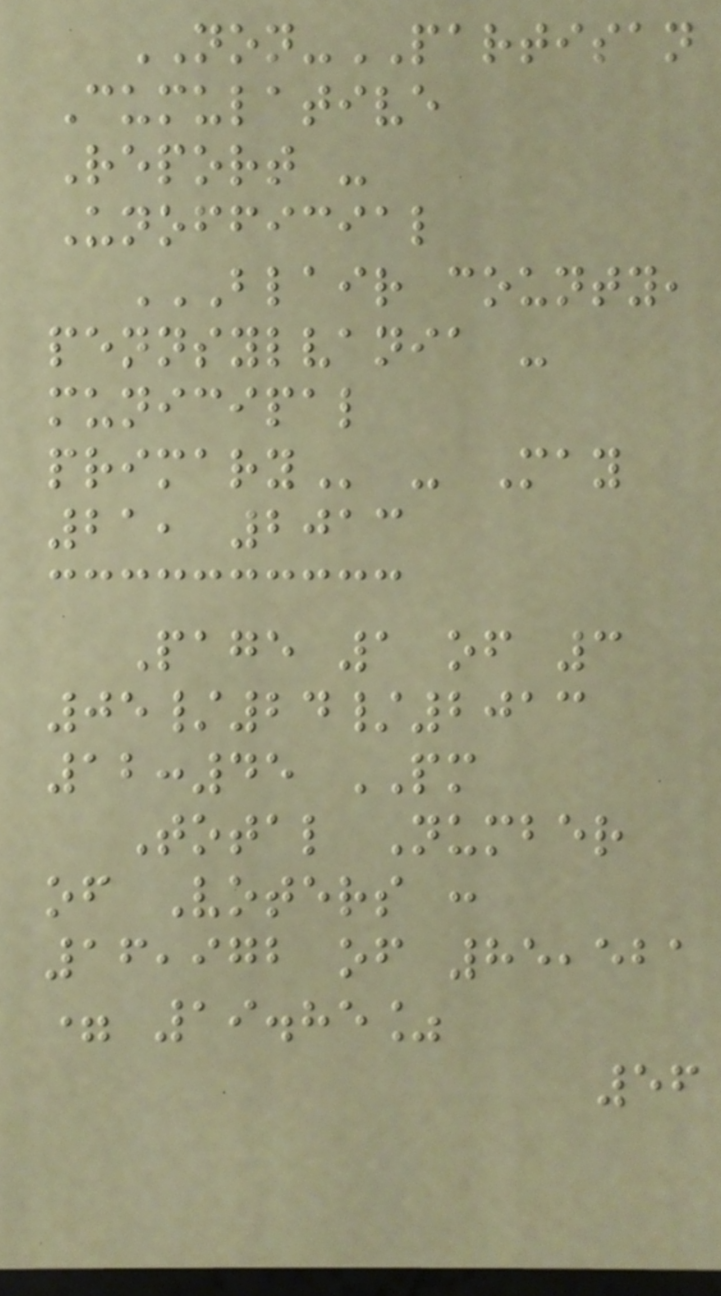NON-PARTISAN
Cumulative
Report -
Unofficial
BLAIR COUNTY,
PENNSYLVANIA -
MUNICIPAL
PRIMARY - May
21, 2013
Page 1 of 3
05/24/2013
12:45 PM
Total Number
of Voters :
16,972 of 85,521
= 19.85%
56
